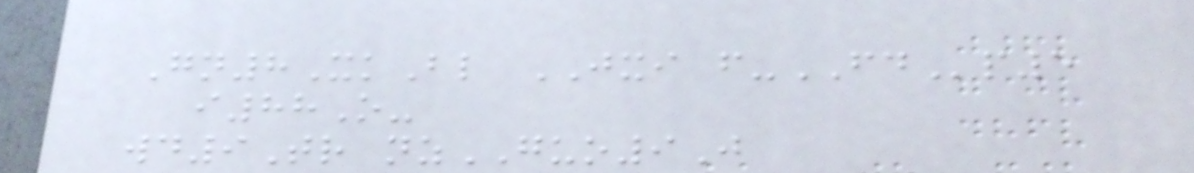Gn8XkBl JXI f-FDp5
i88O-
wd9Tr nzGUO9J
